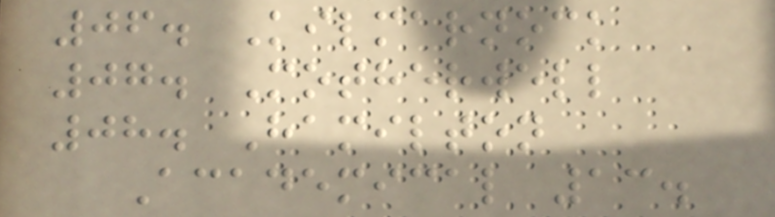06. Kilmarnock
07. Motherwell
08. Hamilton
Academical 13.
